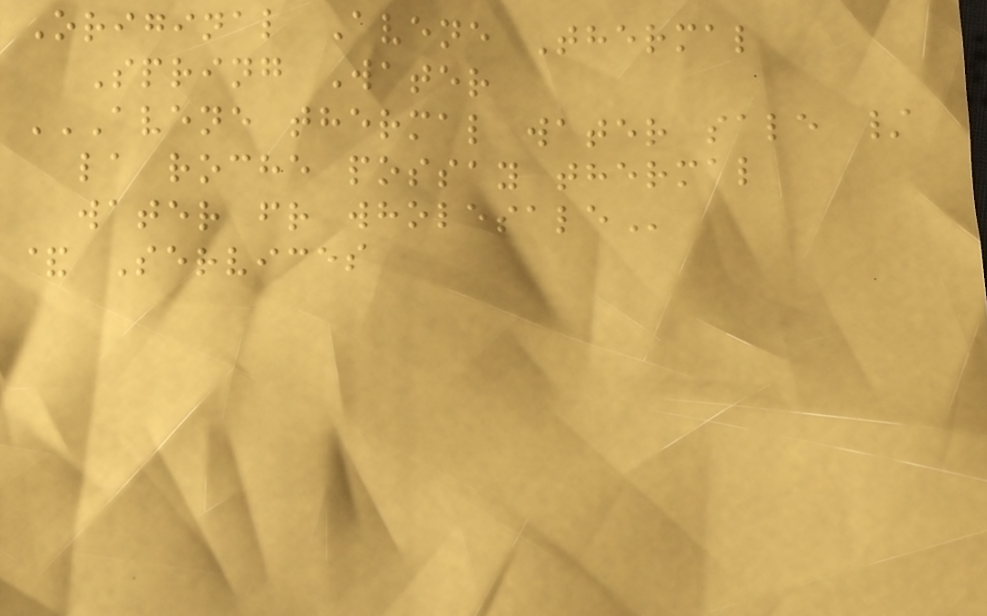Original Avene Thermal
Spring Water
AVENE THERMAL WATER SALE /
LA ROCHE POSSAY THERMAL
WATER FR WHOLESALE
& Services
